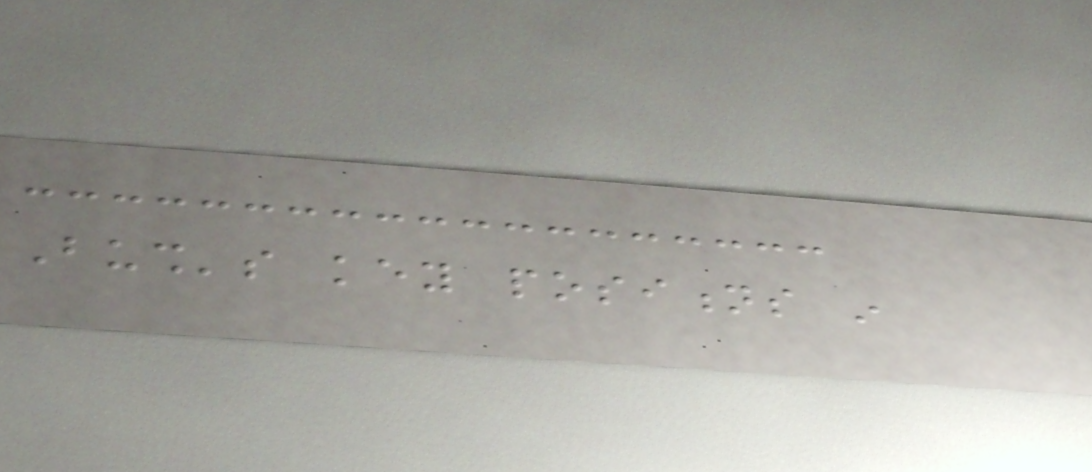Bush's key positions in
